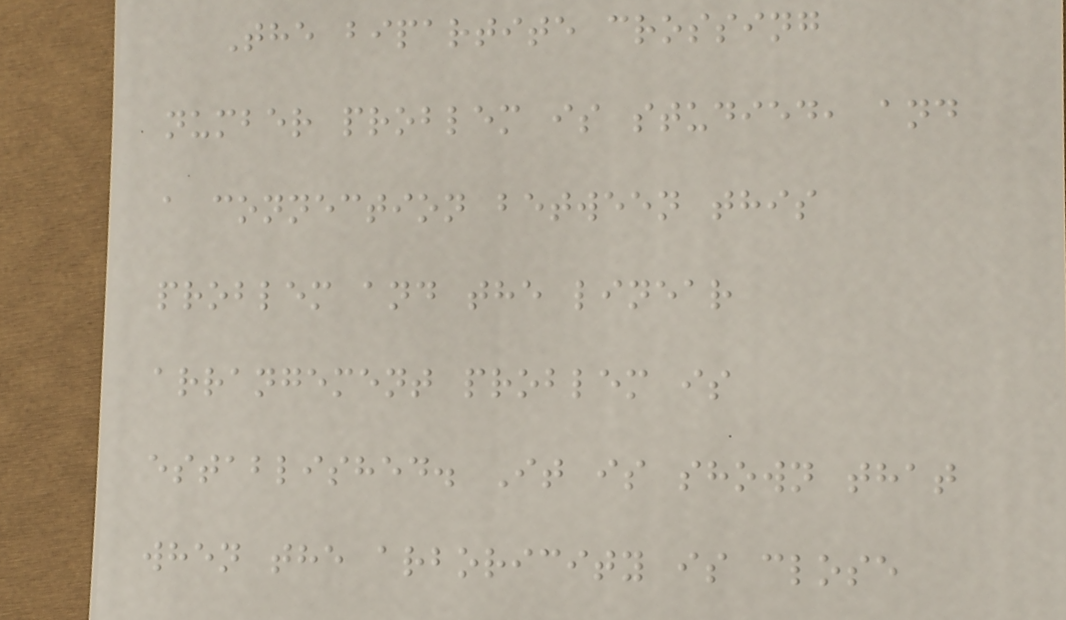The bipartite crossing
number problem is studied, and
a connection between this
problem and the linear
arrangement problem is
established. It is shown that
when the arboricity is close
